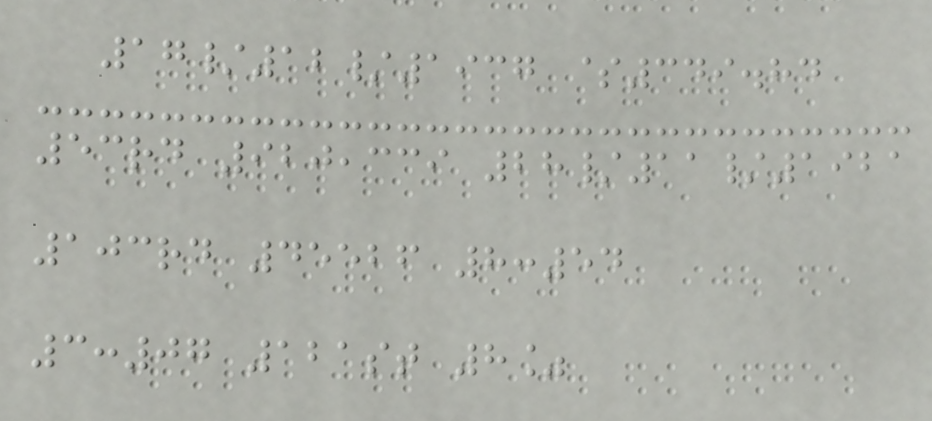17/12/1937 $349.84
53rd 920,339 28/11/1921
103rd 45526 8:54
3:07 121st 8%
